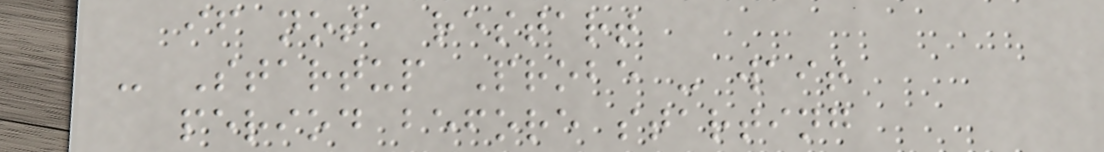if not, restart
- Startup Probe - wait
period before starting
